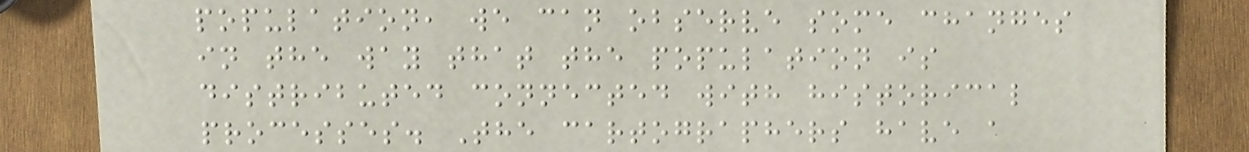population, we can observe some changes
in the way that the population is
distributed connected with historical
processes. The cartographers have a
